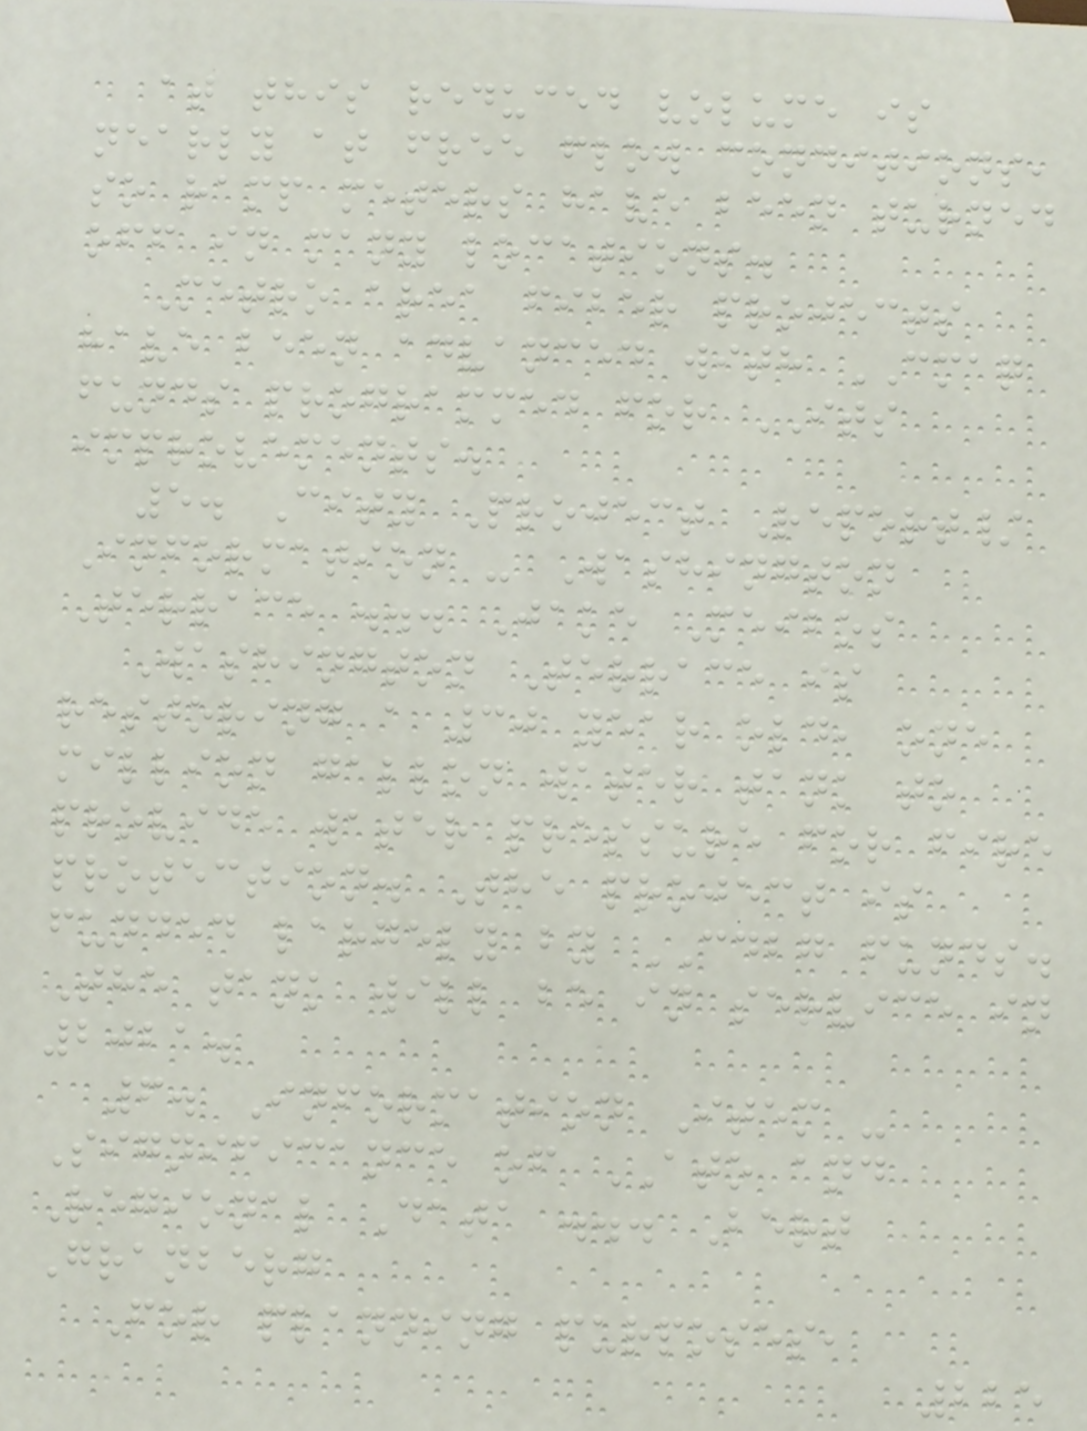at this reduced volume is
nearly at free flow conditions,
so ramp meters have been turned
off in many locations.
Metro area fiber projects
have been advanced with CMAQ
funds programmed for ITS
improvements.
5. City Project Report/
Information - Washington
Terrace ... Jake Meibos
Washington Terrace is
restoring a 30 year old, one
million gallon water tank to
provide water pressure for fire
protection. The project is
funded largely by CDBG funds.
The tank will be in service in
2021.
6. Information Item -
Significance of ATO and
Regional Data ... Bert
Granberg
For planning purposes,
225
